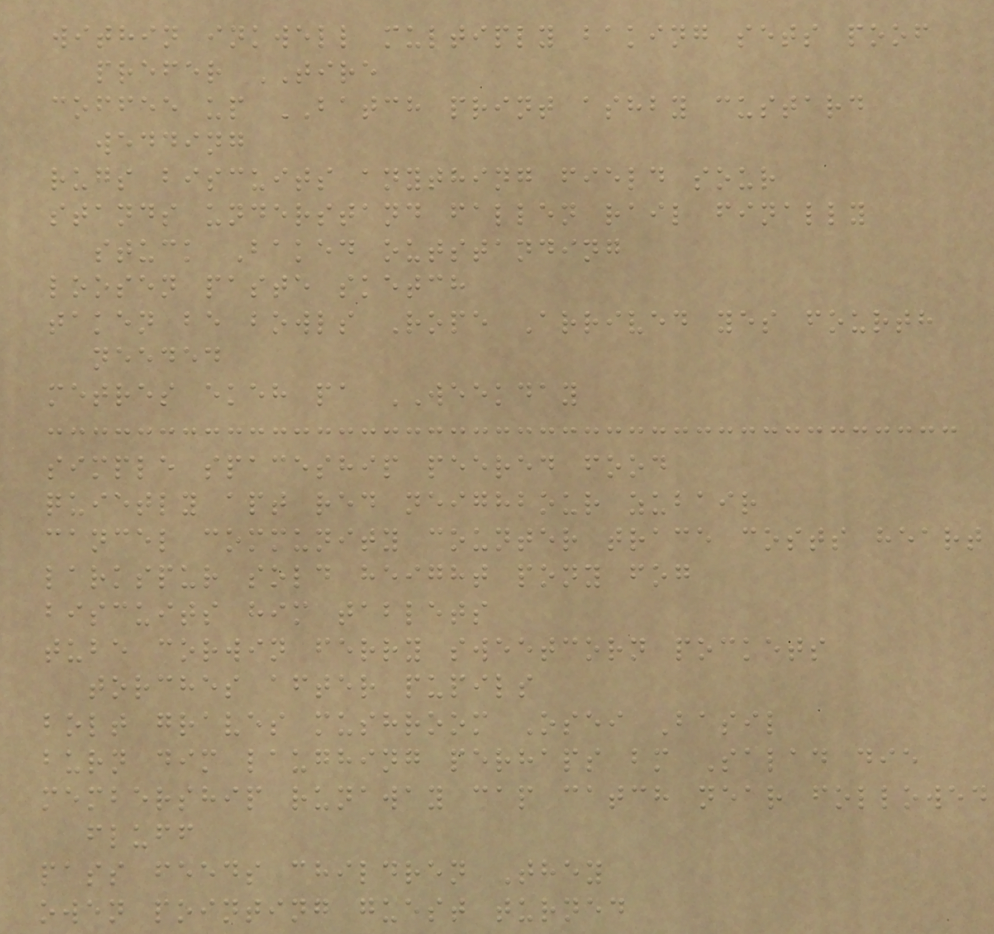within inkwell multiply baking sets poof
prefer TIRE
coffee up BATCH print ashby custard
wedding
rugs biscuits anything field sour
stands understand fallen rail finally
stuck Baked outstanding
loosen paste sketch
taken be bowls Rope Arrived yes fourth
needed
metres ekeh pa WEEKDAY
simple spaceship peered food
quietly apt red neighbour zubair
cancel community counter trace costs heart
larkspur sold height pony fog
biscuits him tablets
tube corwin ferry sweetcorn pockets
torches after pupils
bolt graves mushroom Osei Basil
burn dim laughing perhaps bm Salad die
membership runaway cap catch near followed
fluff
pass feeds children They
owen pointing guest turned
